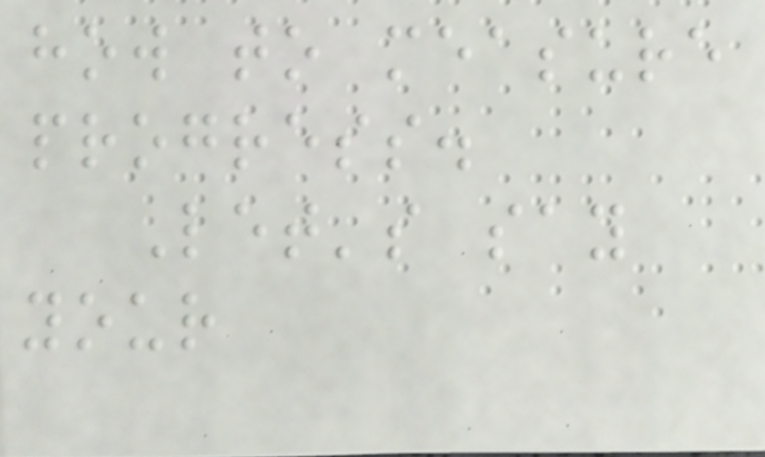how to measure
progress.
Let's say
your
